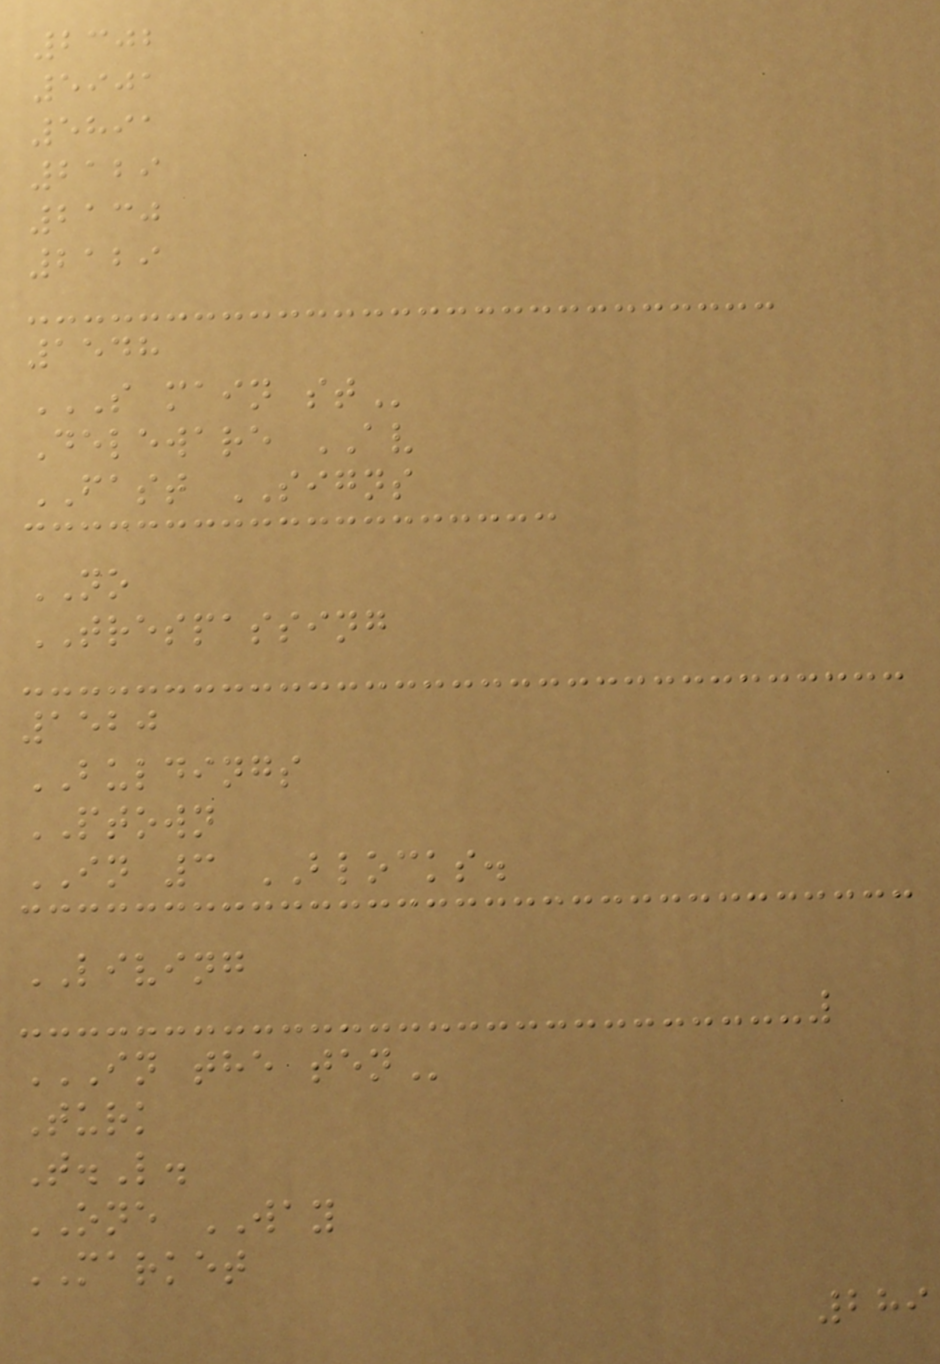2302
5901
5891
2129
2130
2129
1548
S MAIN ST
Deleware AV
FAST SIGNS
NO
TRESPASSING
1520
BULDINGS
PTOWN
IN 3 BLOCKS.
LIVING
IN THE TEN
Turk
T.L.
ONE WAY
MARKET
289
